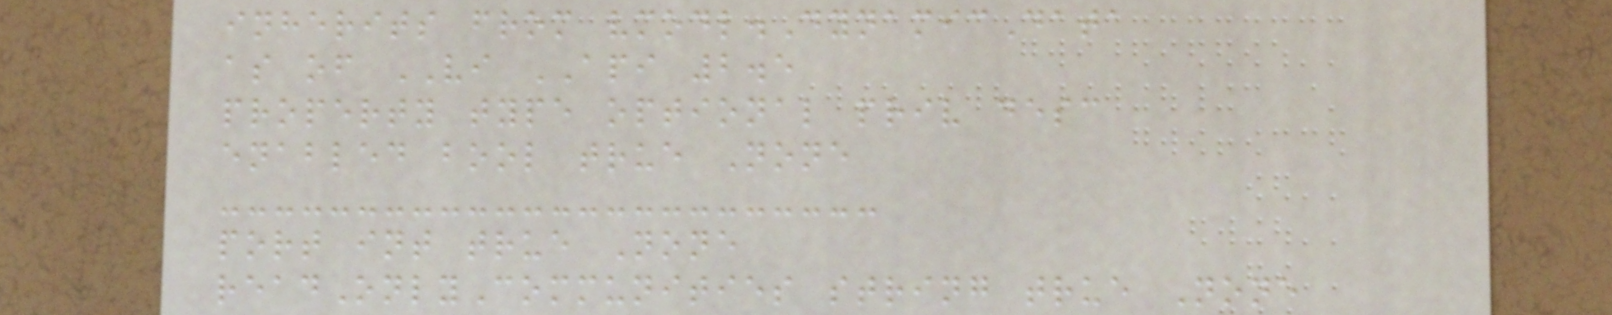inherits from vmodl.DynamicData
as of VI API 2.5
property type optional priv desc
enabled bool true None
port int true None
readOnlyCommunities string true None
